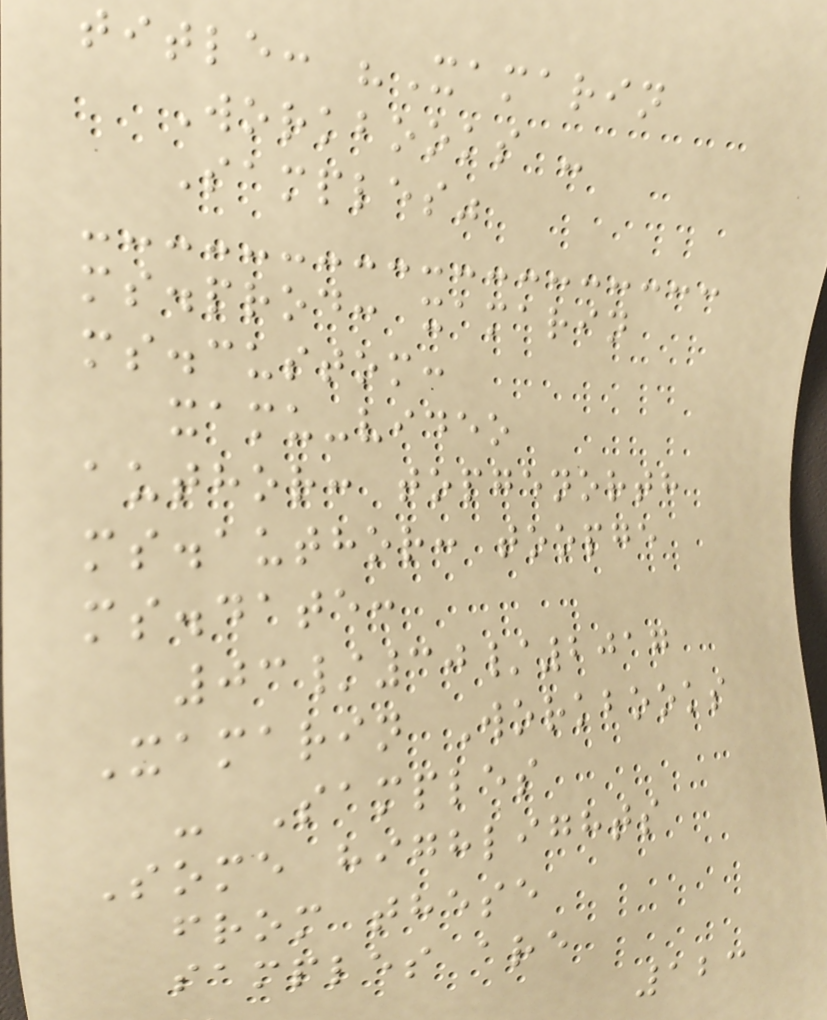title: "Xamarin
Workbooks -
Samples"
ms.prod: xamarin
ms.custom:
xamu-video
author: topgenorth
ms.author: toopge
ms.date:
03/30/2017
Xamarin Workbooks
- Samples
Some highlights
from these
samples are
123
